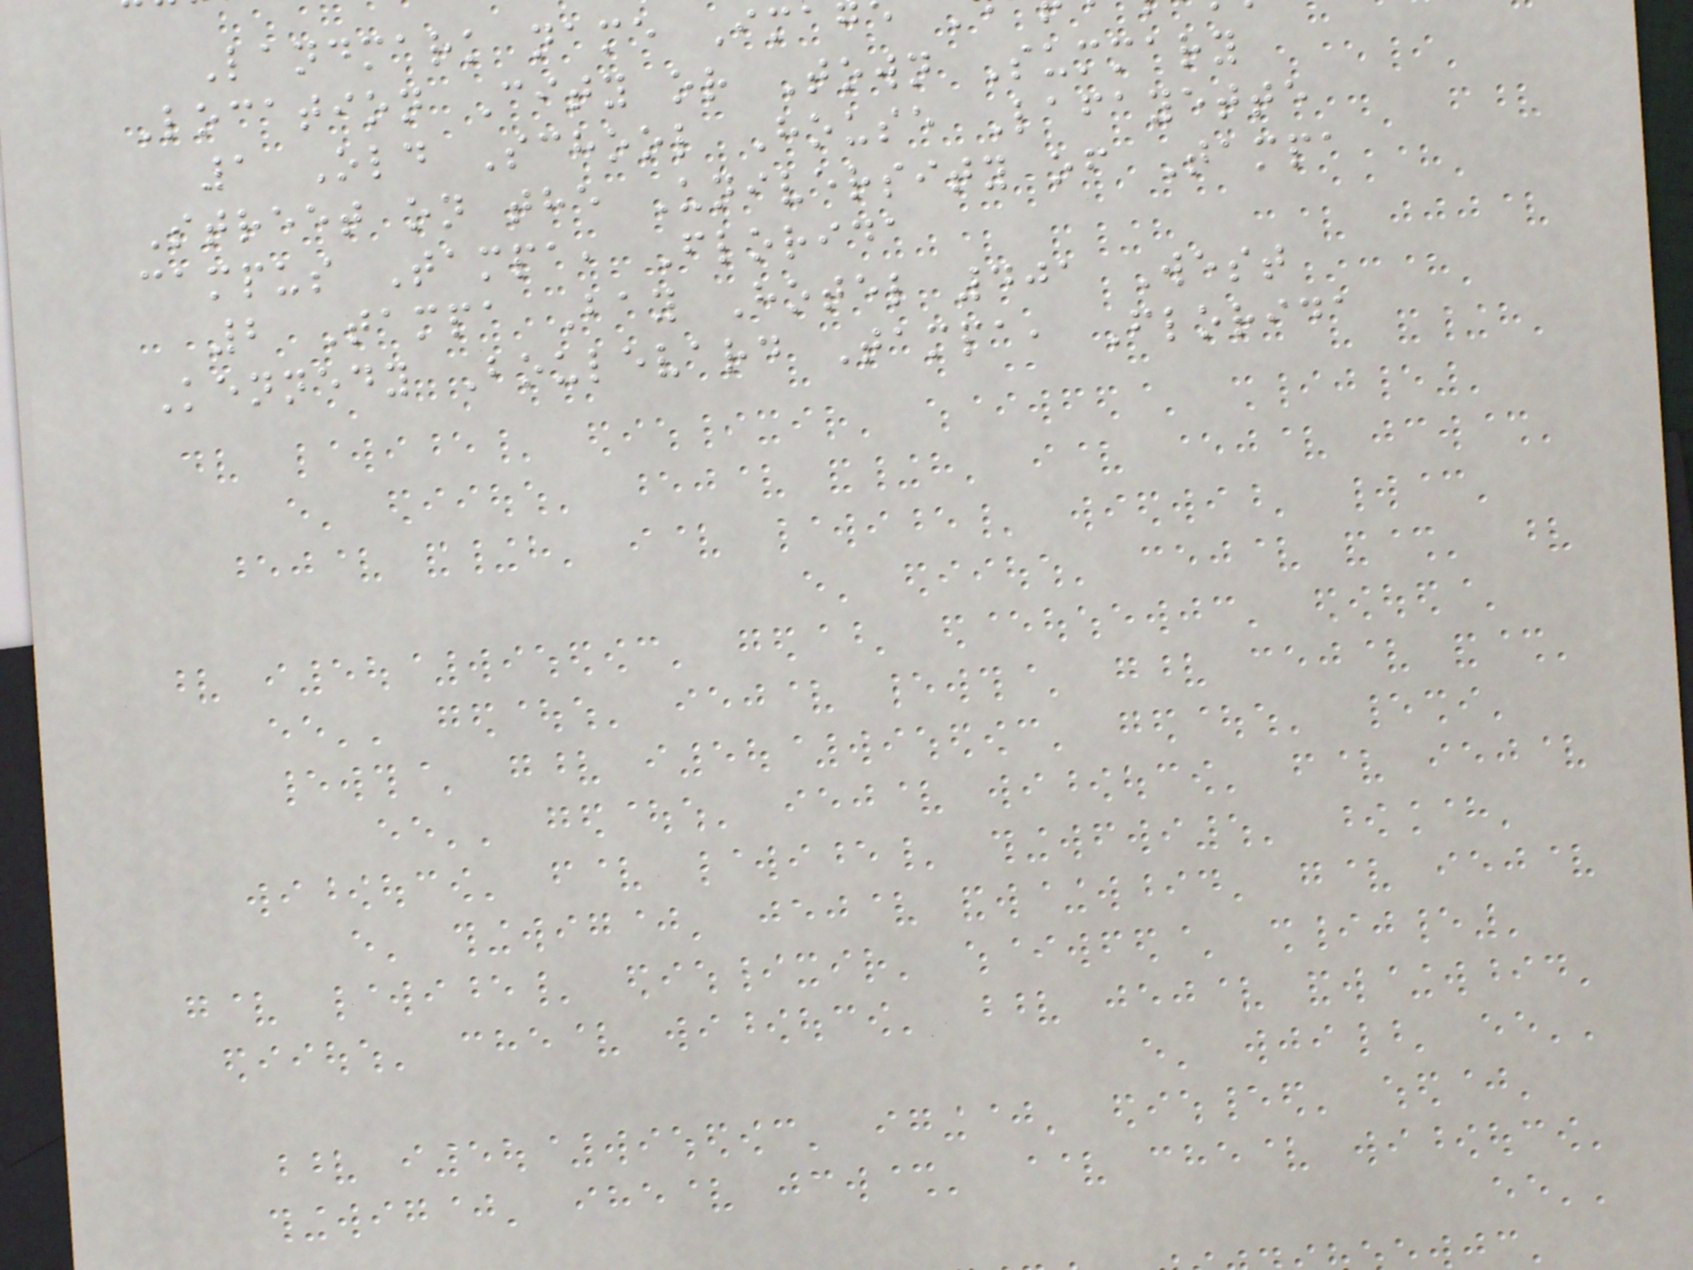Landmark name Imag
Location City or Town Summary
1 Old School House Lafayette
Street on the University of Tampa
campus Tampa, Florida
2 Tampa Bay Hotel 401 West
Kennedy Boulevard Tampa, Florida
